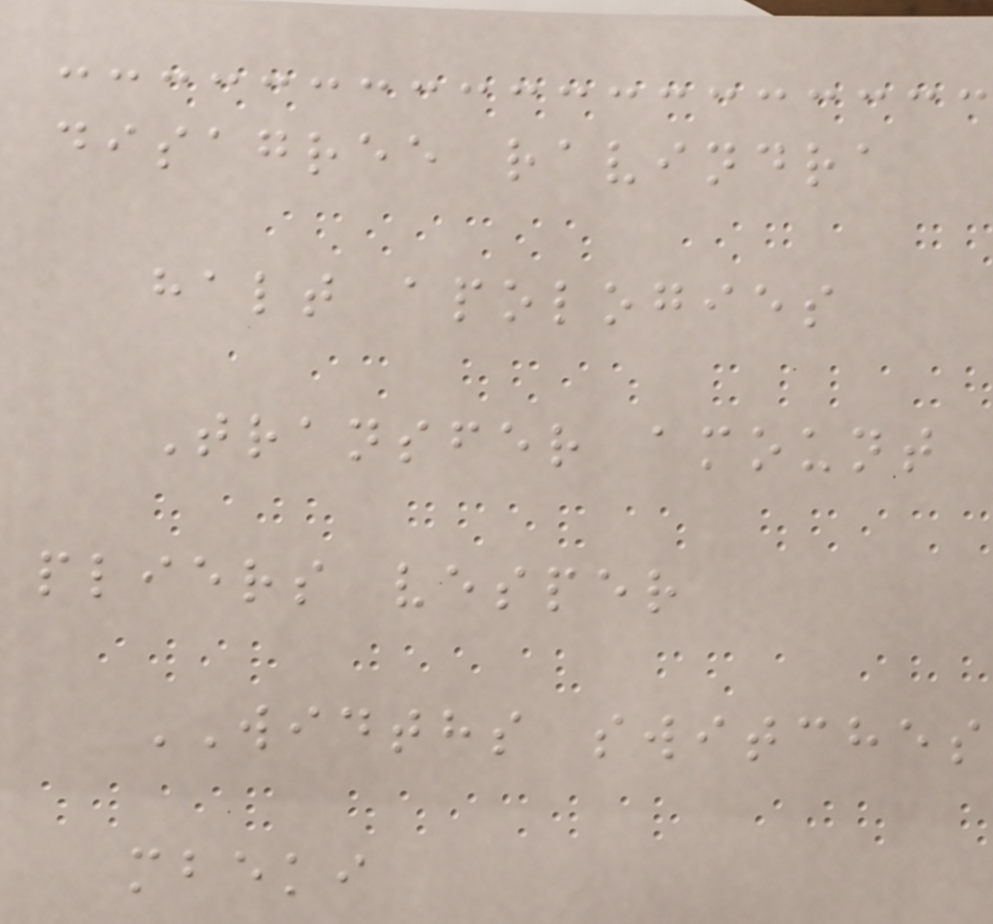disagree ravindra
halt apologies
Transfer amount
pliers vesper
WIDTHS switches
mbeki
